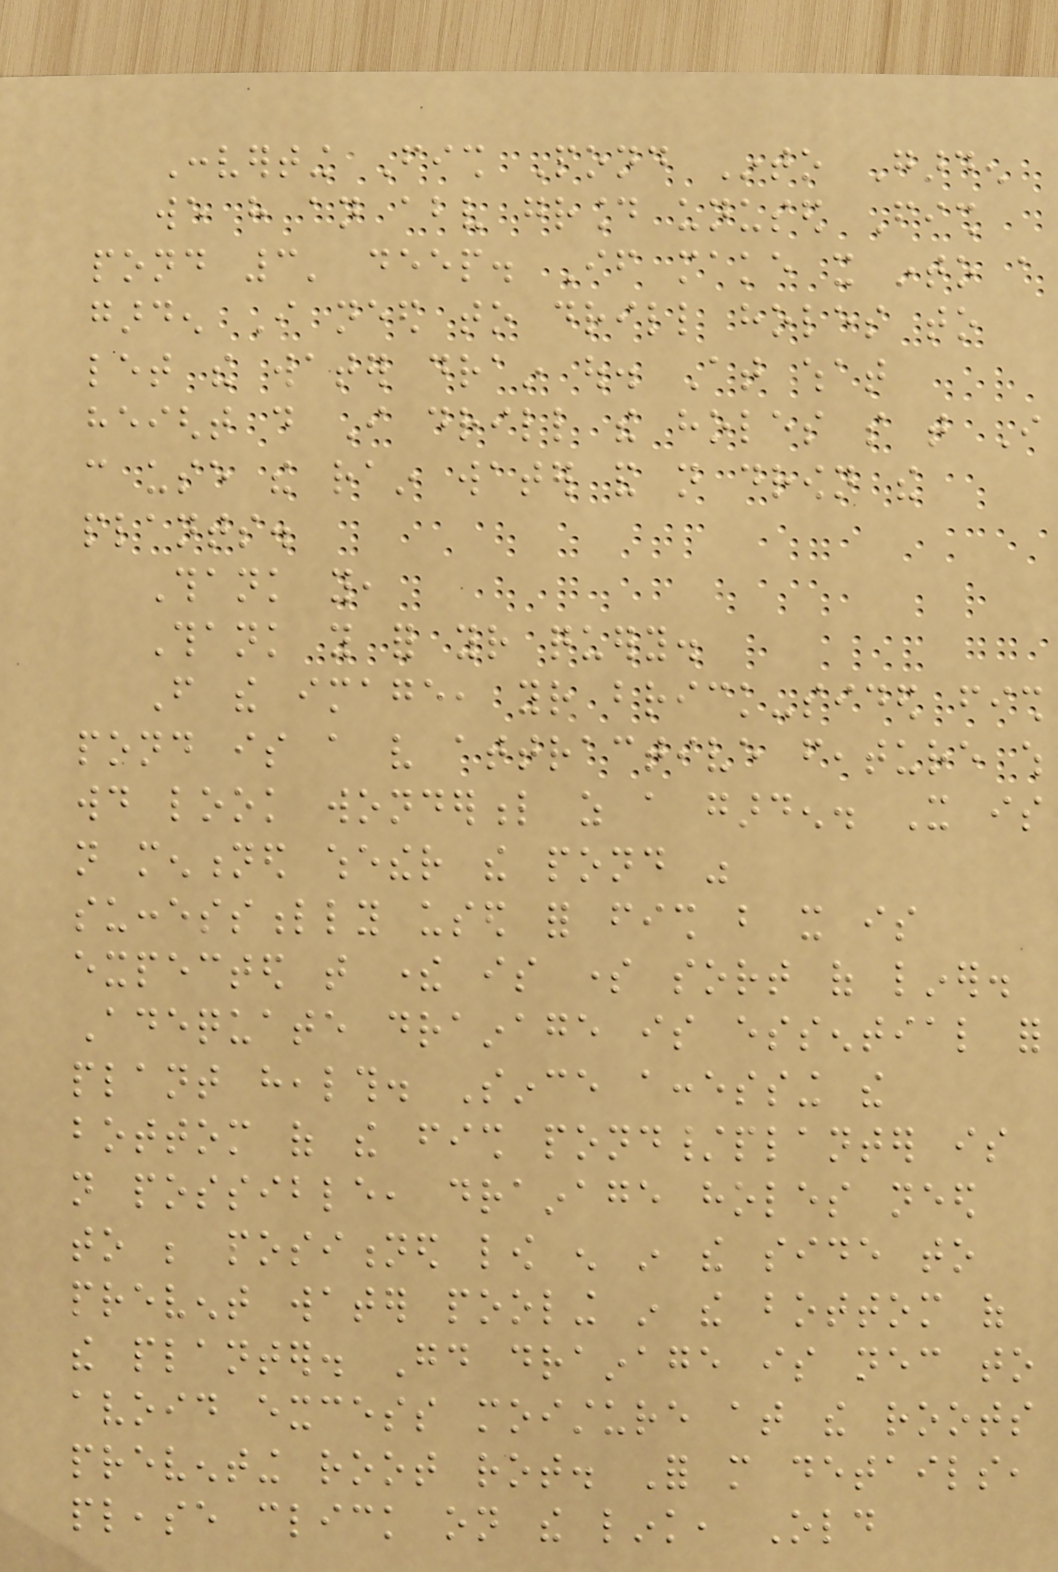Converting Fish Pond Into Garden
we have an above ground unused Fish
pond 3' deep. If make it into a
garden I need to drill holes to
let the water drain out. At what
height do I drill the holes so that I
can use the rain water and not drown the
plants.
Thank you,
Thank you for your query.
From the image, your brick-sided fish
pond is a very attractive feature which
would look wonderful as a garden. It is
not mentioned whether the pond was
successfully used for fish but it is
expected that there is some sort of liner.
Adequate drainage is essential for
plant health. Since accessing the
bottom of the fish pond/planter is
not possible, drainage holes need
to be positioned low enough in the side to
prevent water pooling in the bottom of
the planter. Good drainage is necessary to
avoid excess moisture at the roots
preventing root rot. For more details,
please click on the link, Old
